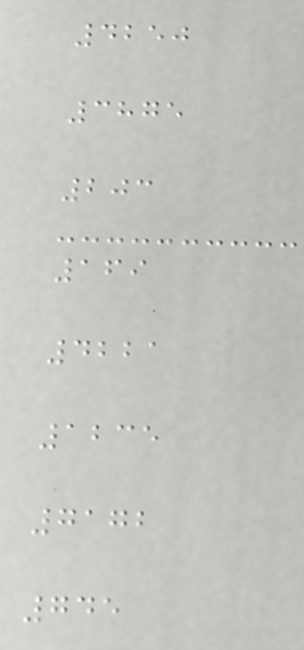4250
3875
203
169
4221
1235
7172
745
